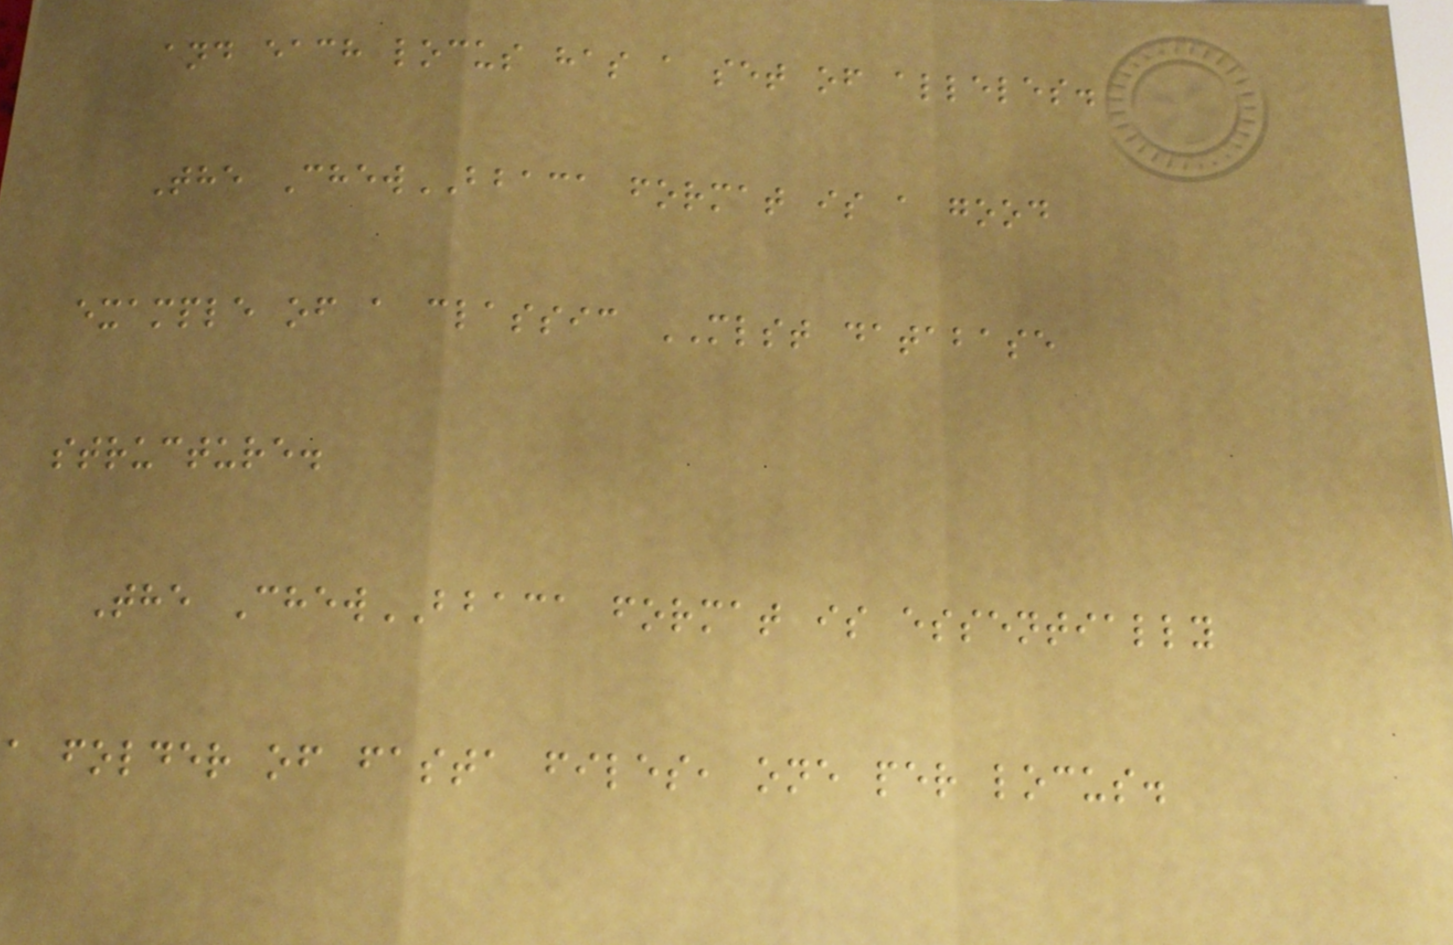and each locus has a set of alleles.
The ChewBBACA format is a good
example of a classic MLST database
structure.
The ChewBBACA format is essentially
a folder of fasta files, one per locus.
